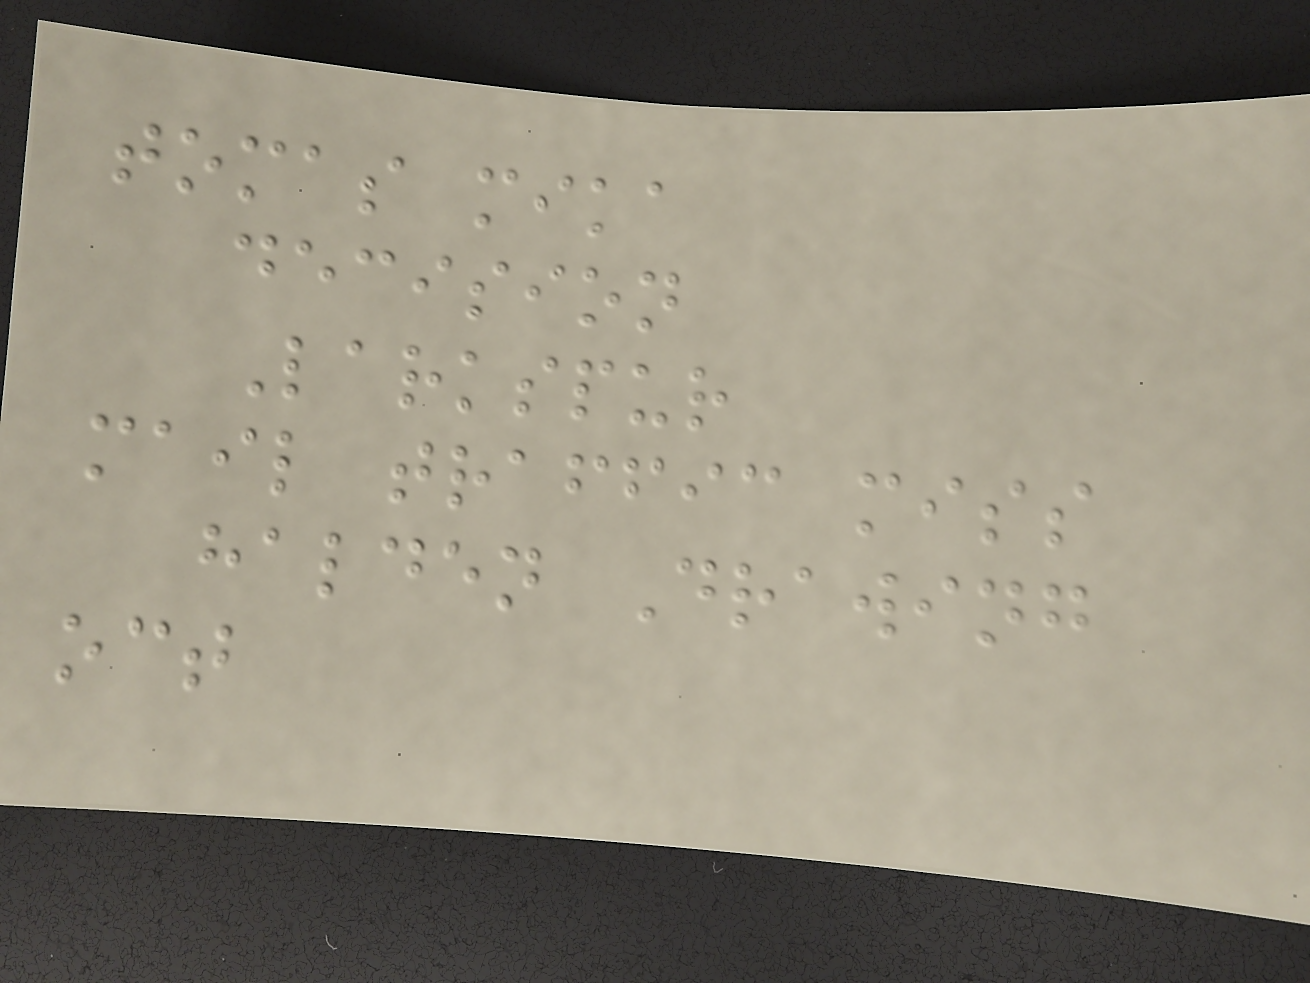tomas mika
decision
Larkspur
mail traffic miss
halden Drawing
oct
